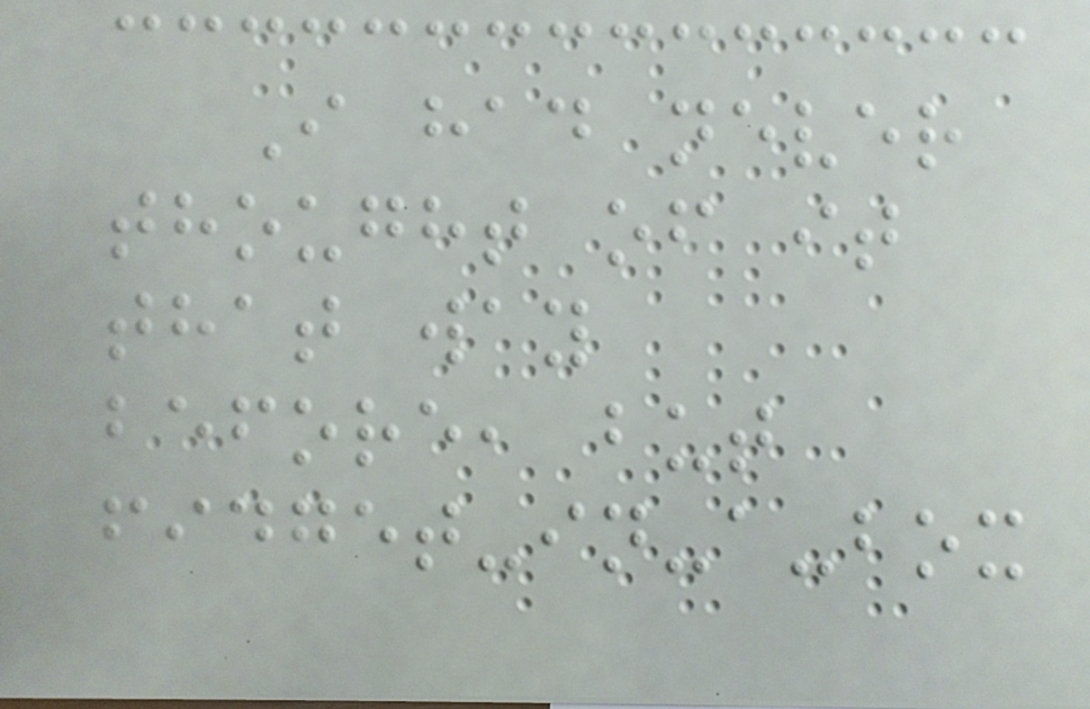I had never
thought of it
that way
before, but
fidget-in-a-box
